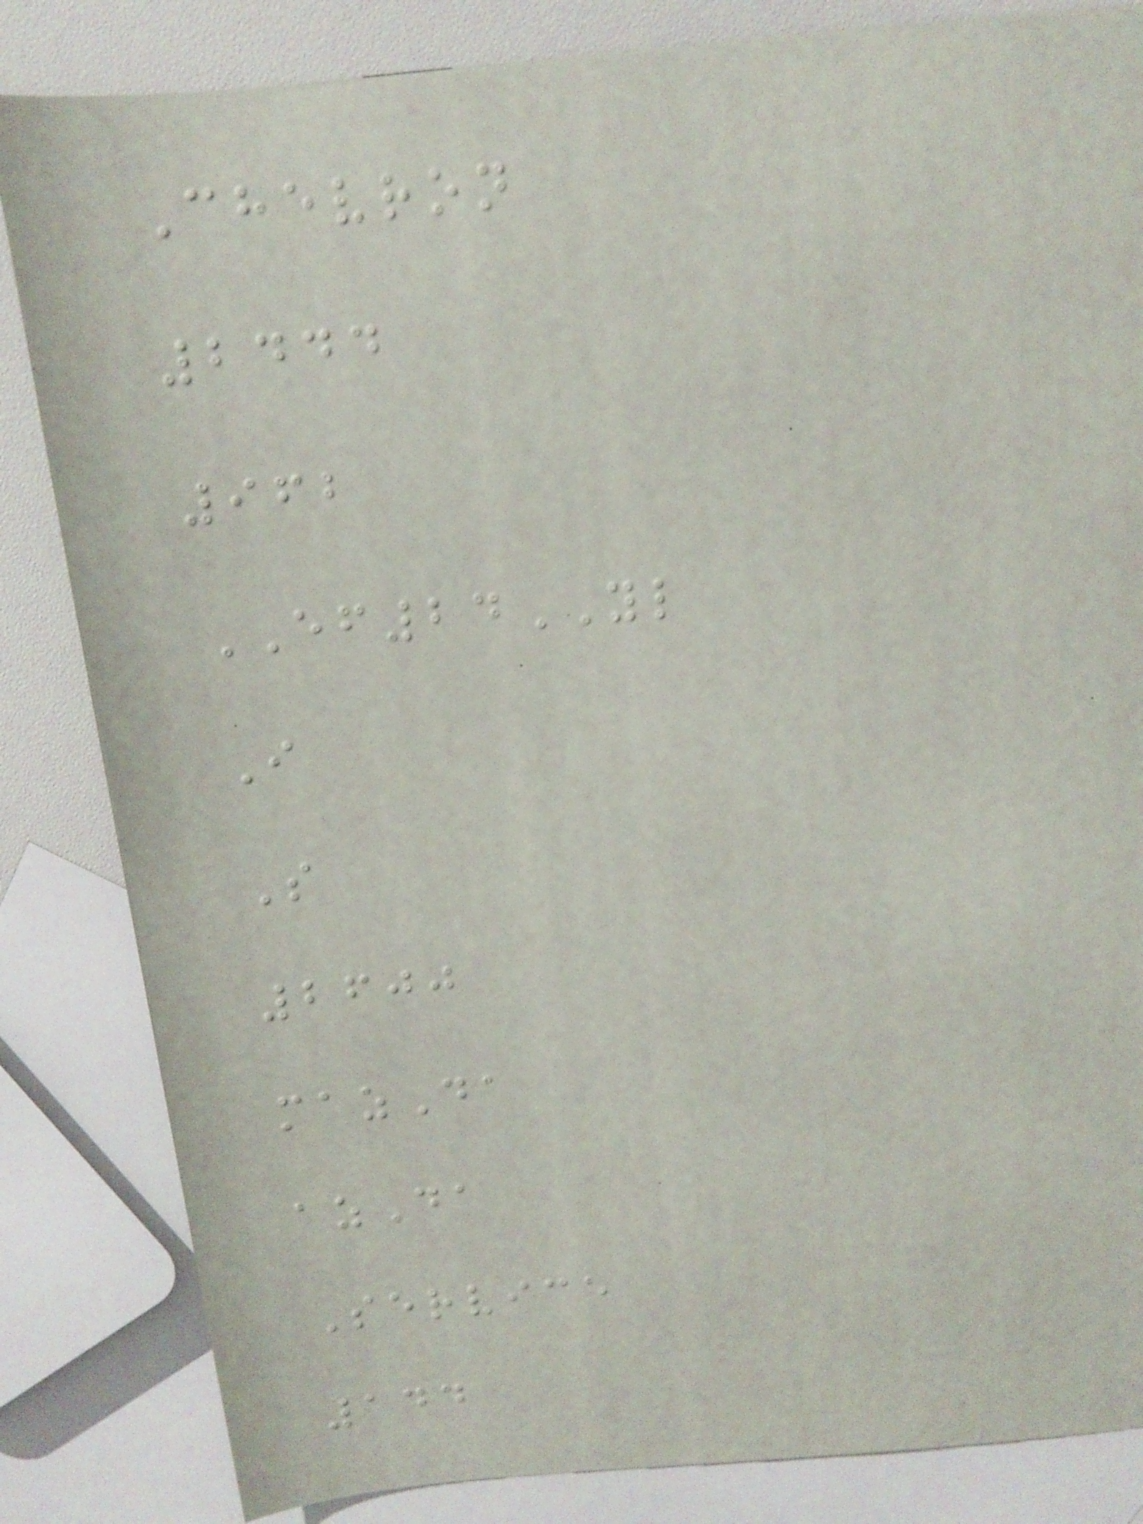Chevron
2444
962
EF24YL
I
S
2600
mazDa
azDa
Service
144
